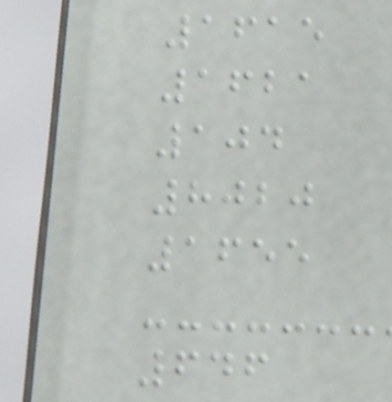1615
1621
104
8020
1655
646
